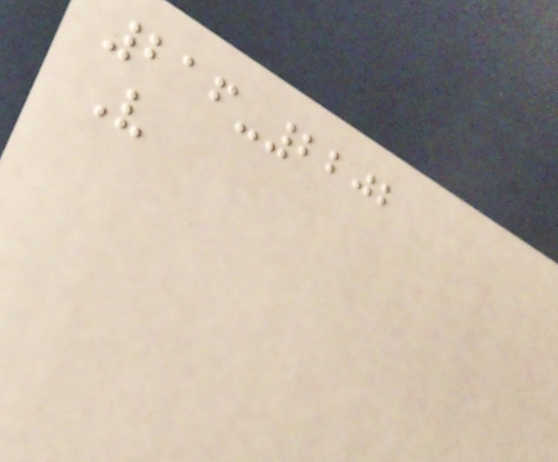216-2202
V
